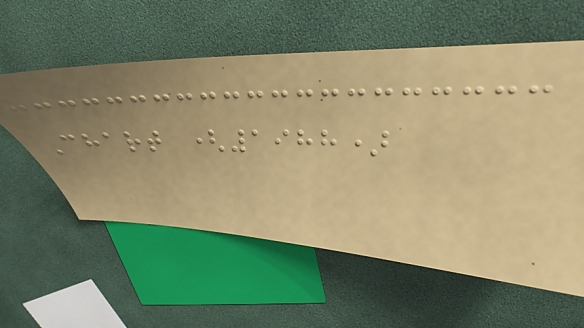Chart (1988)
